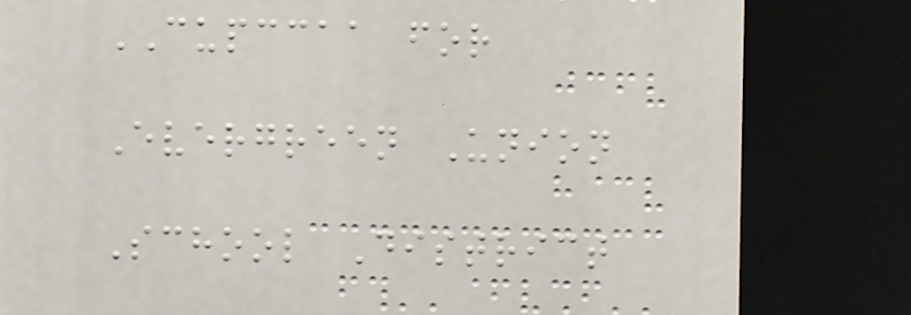CUPCCAA for
Evergreen Union
School District
